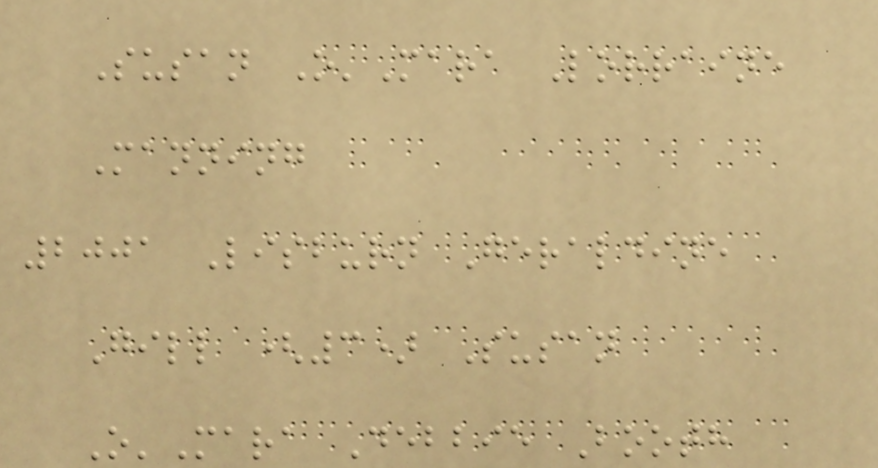Susan O'Mara Lorraine
Manning
2001 Lisburn Geraldine
Gill (3) Susan
O'Mara Debbie Booth
